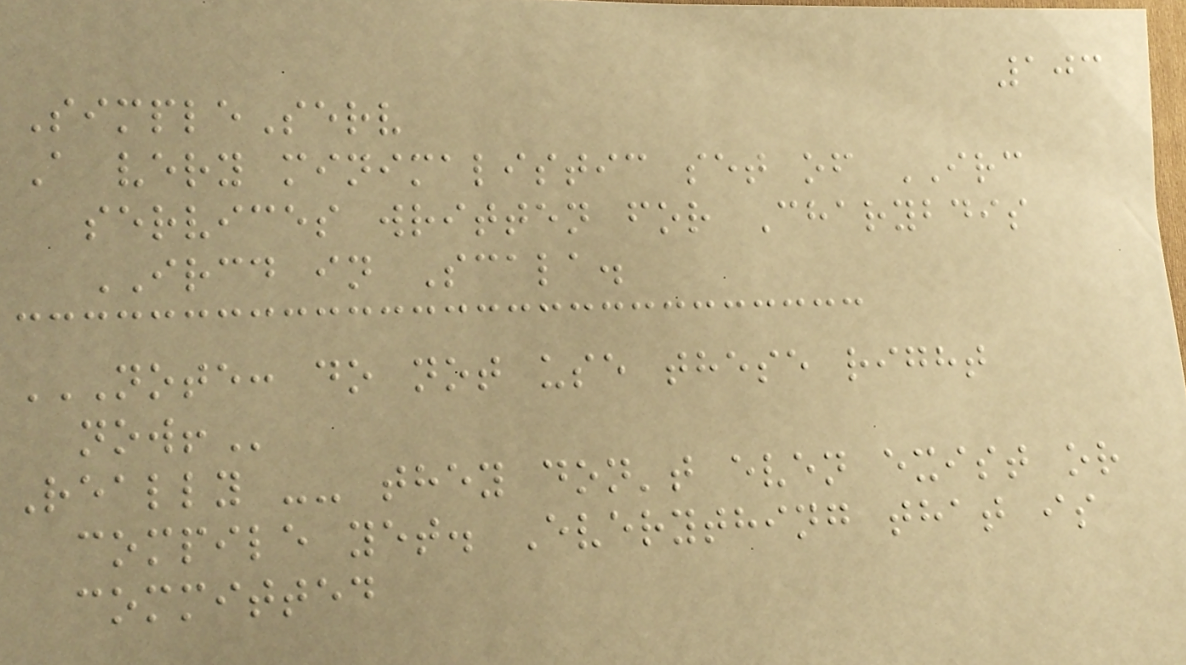103
SimpleServ
A very minimalistic set of IRC
services written for Charybdis
IRCD in Scala.
NOTE: DO NOT USE THESE RIGHT
NOW!
Really -- they don't even exist or
compile yet. Everything that is
committed
